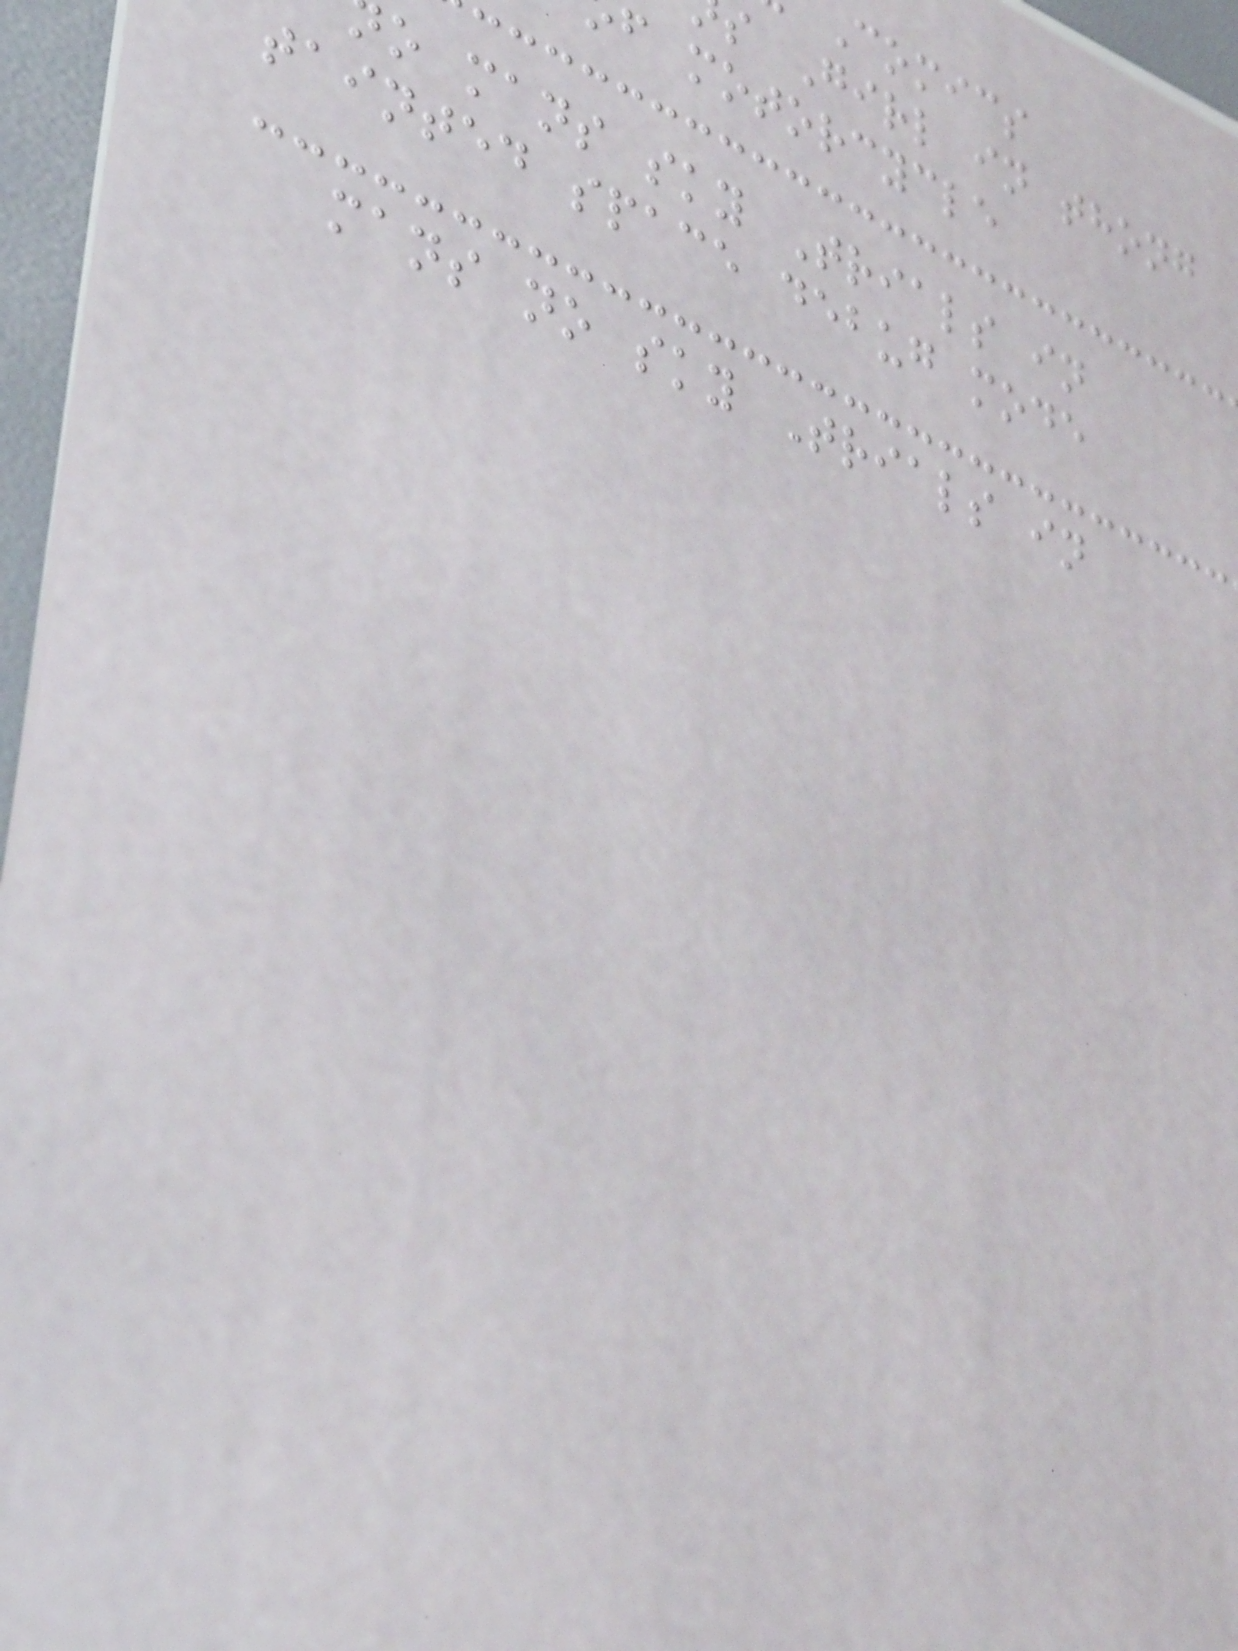Comics
s Girl in thong
f motorcycle
o mans sky Trials in
tainted space debug mode
mans no sky Trials in
